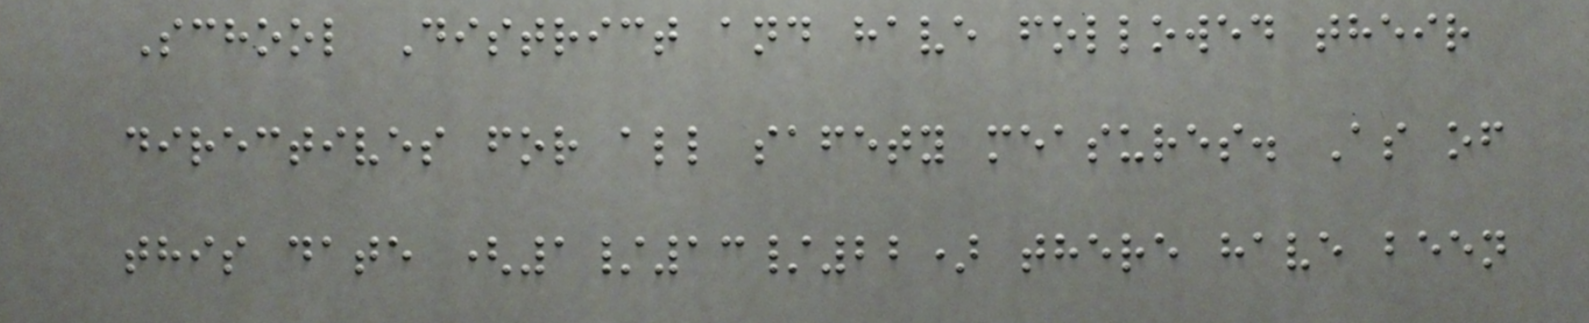School District and have followed their
directives for all safety measures. As of
this date (1/13/22) there have been
